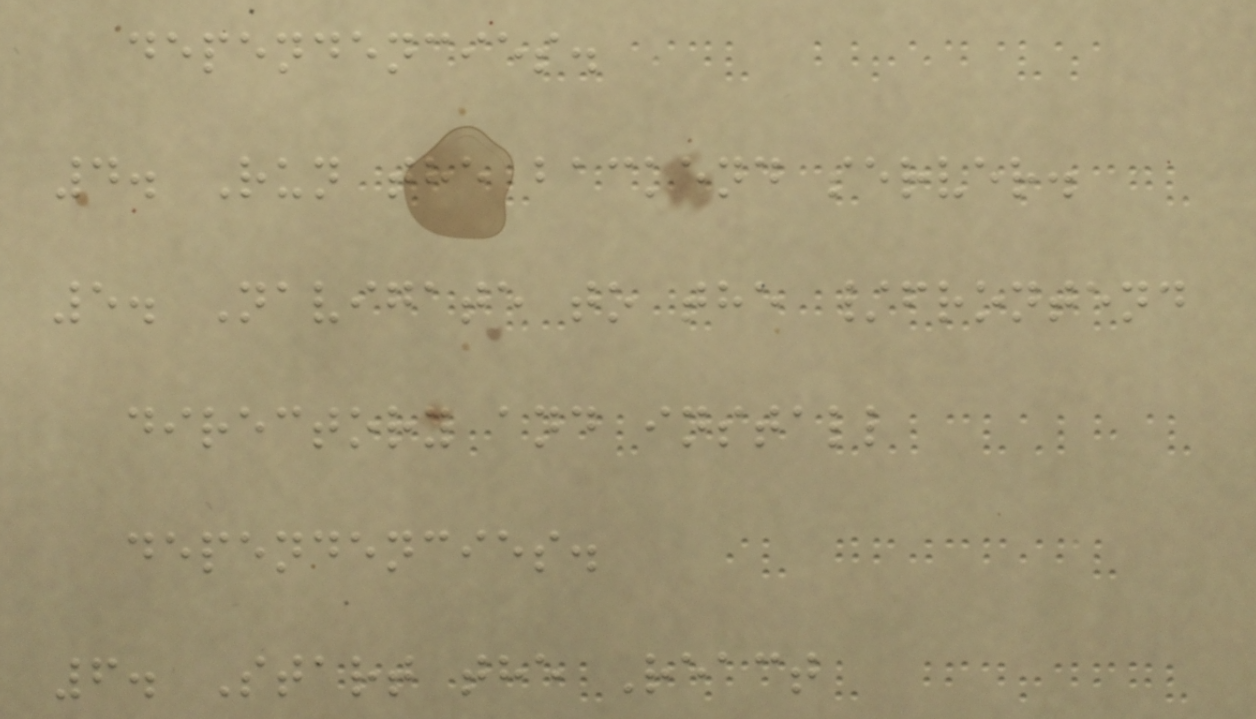dependencies.
4. Run the backend server.
5. Navigate to the /frontend
directory and install
dependencies.
6. Start the React
